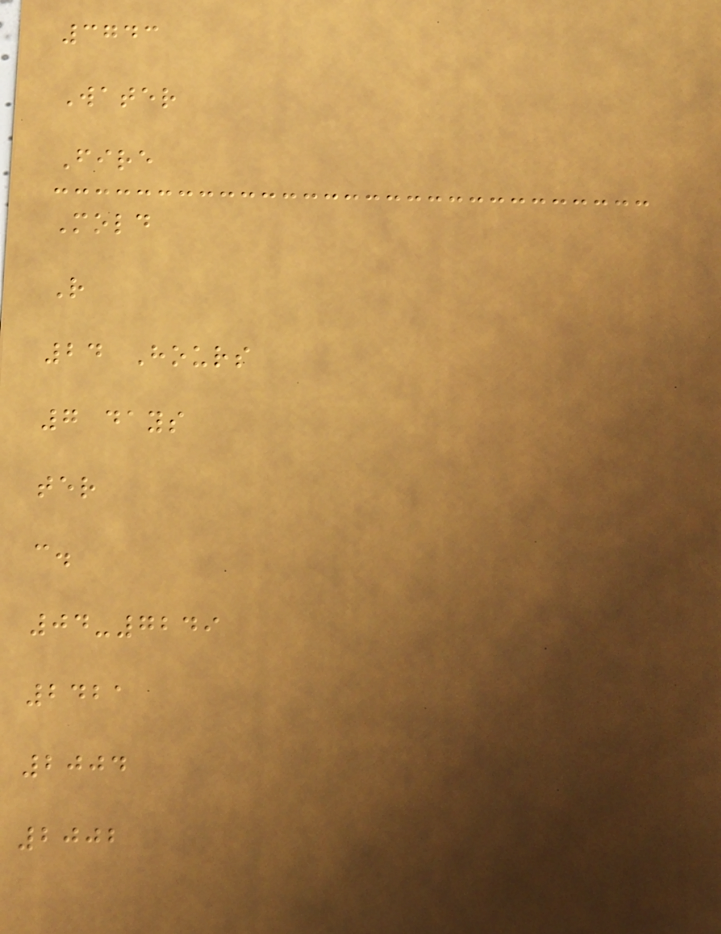3743
Water
Fire
Mold
R
24 Hours
7 days
ter
c.
04-7249
2421
2004
2002
